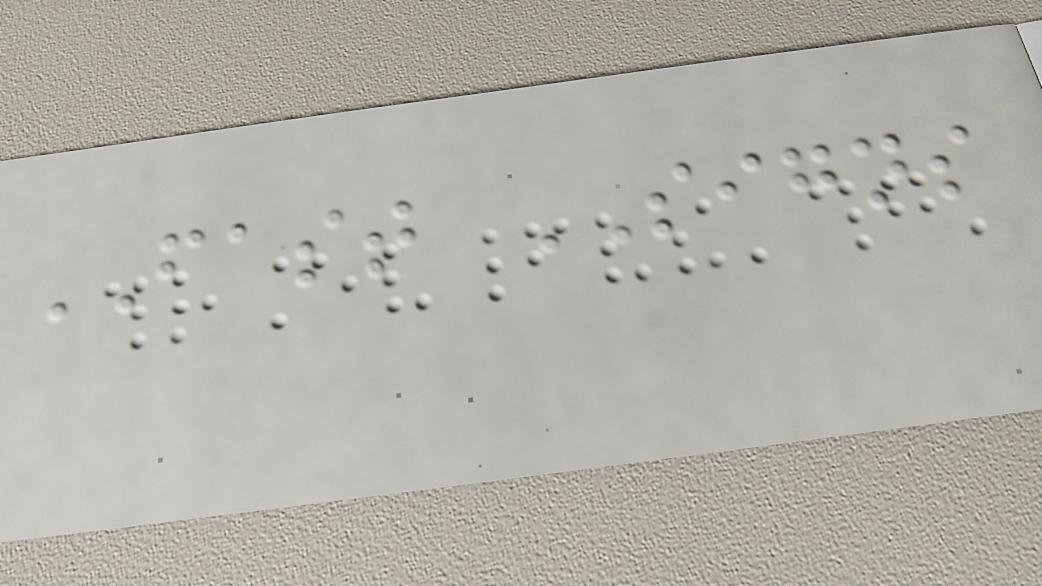FAST SIGNS
